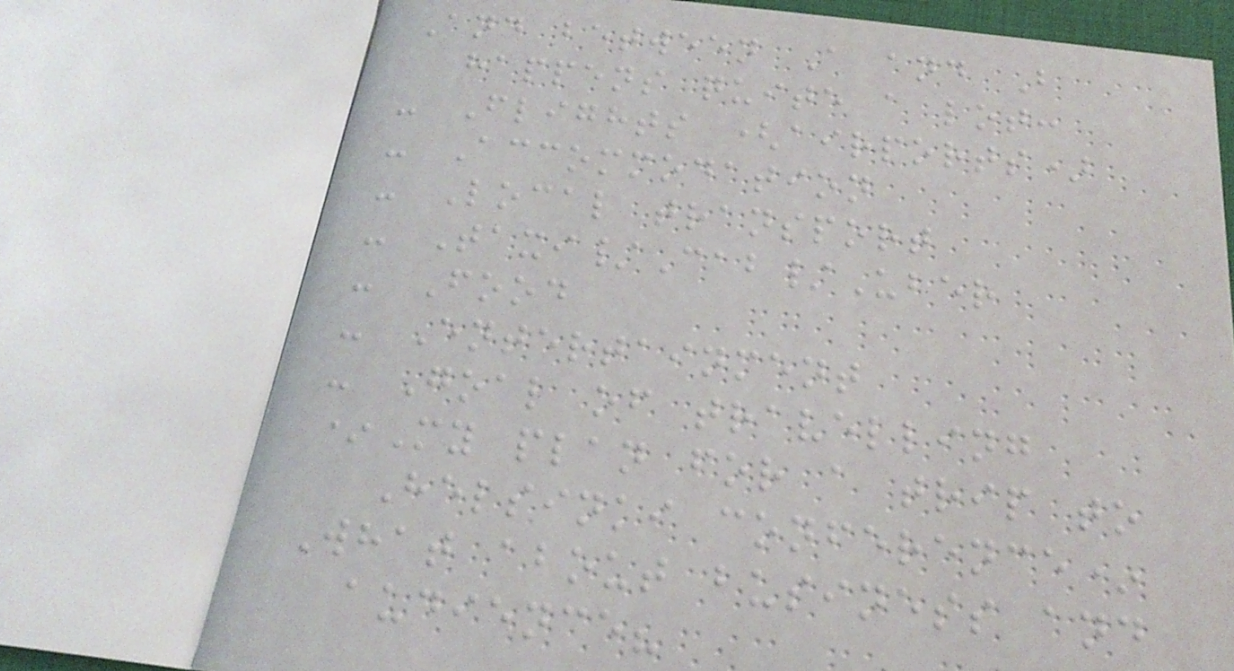And between A and B
happens quite a lot:
- Flights (airports)
- Accommodation
- Local transport
- Taxi/Cab/Uber
- Food
- Entertainment
- Goal of travelling
*My plan for a trip to
Helsinki conference*
What about business and
audience?
